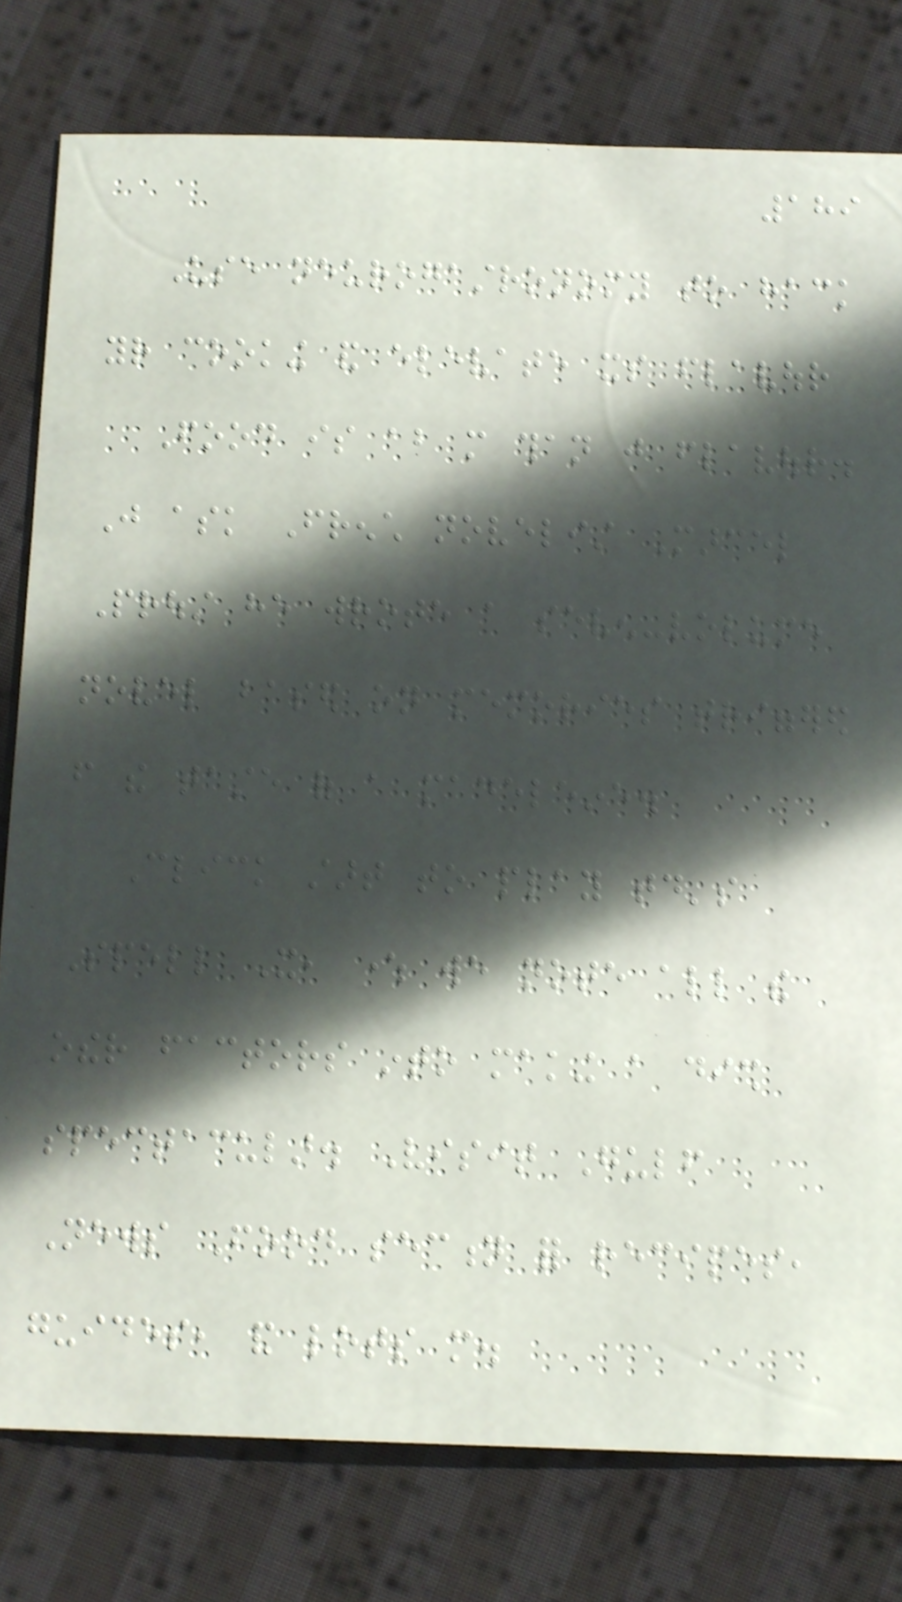189
Use neurogastronomy to hack
your cooking and elevate its flavour
Food is about more than just flavour.
Just ask French novelist Marcel
Proust he wrote a seven-volume
novel based on memories triggered
from the taste of a madeleine.
Click start to play today's
Spell It, where we note all the
other factors into making a dish
spectacular. Visit Gulf
News Food section for recipes,
guides, and lots more.
